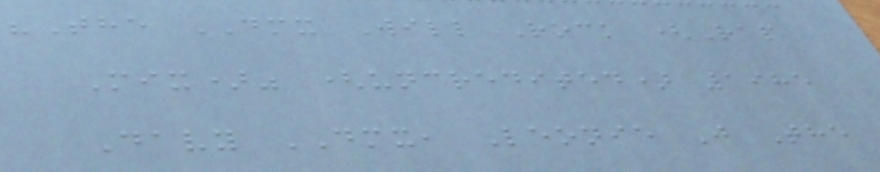"The DMX Will Rock (Rap
Mix)" (uncredited) 1985
Davy DMX, Leonie J The
